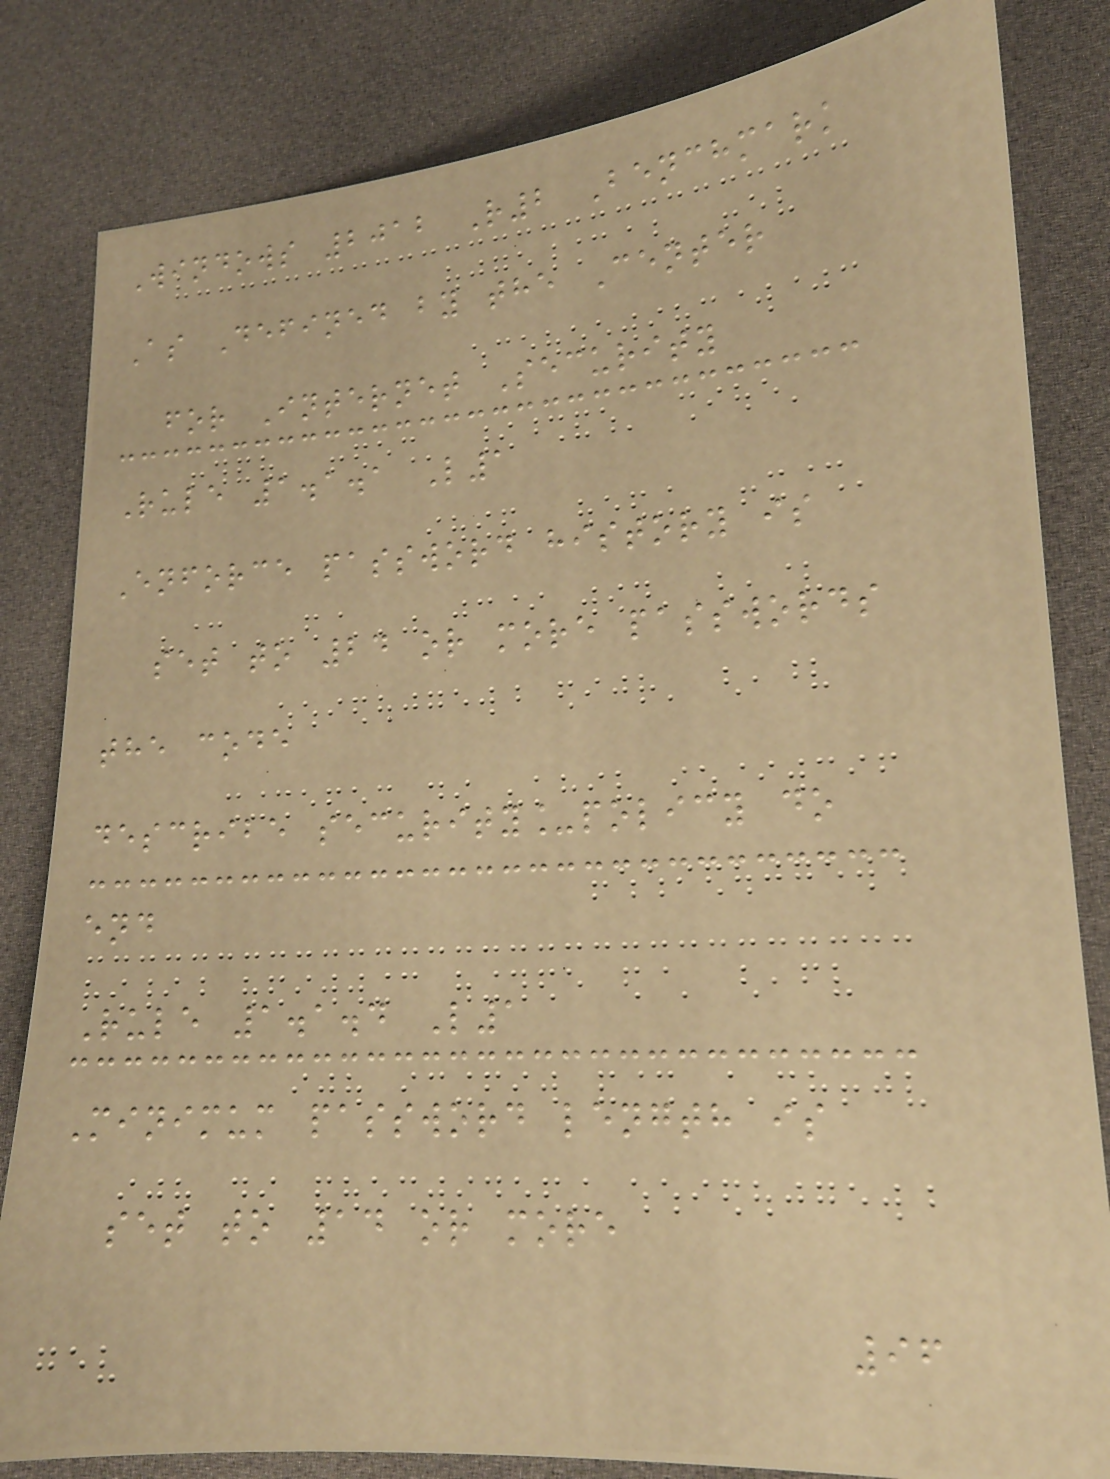Windows 2012 R2 Benchmark
As Defined by the Center
for Internet Security
Rule 1.1.1 L1
Enforce password history is
set to 24 or more passwords
the code
describe security_policy do
end
Rule 1.1.4 L1
Minimum password length is
set to 14 or more
96
